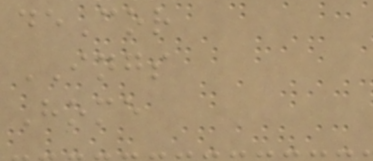deCor
INGS
Home
